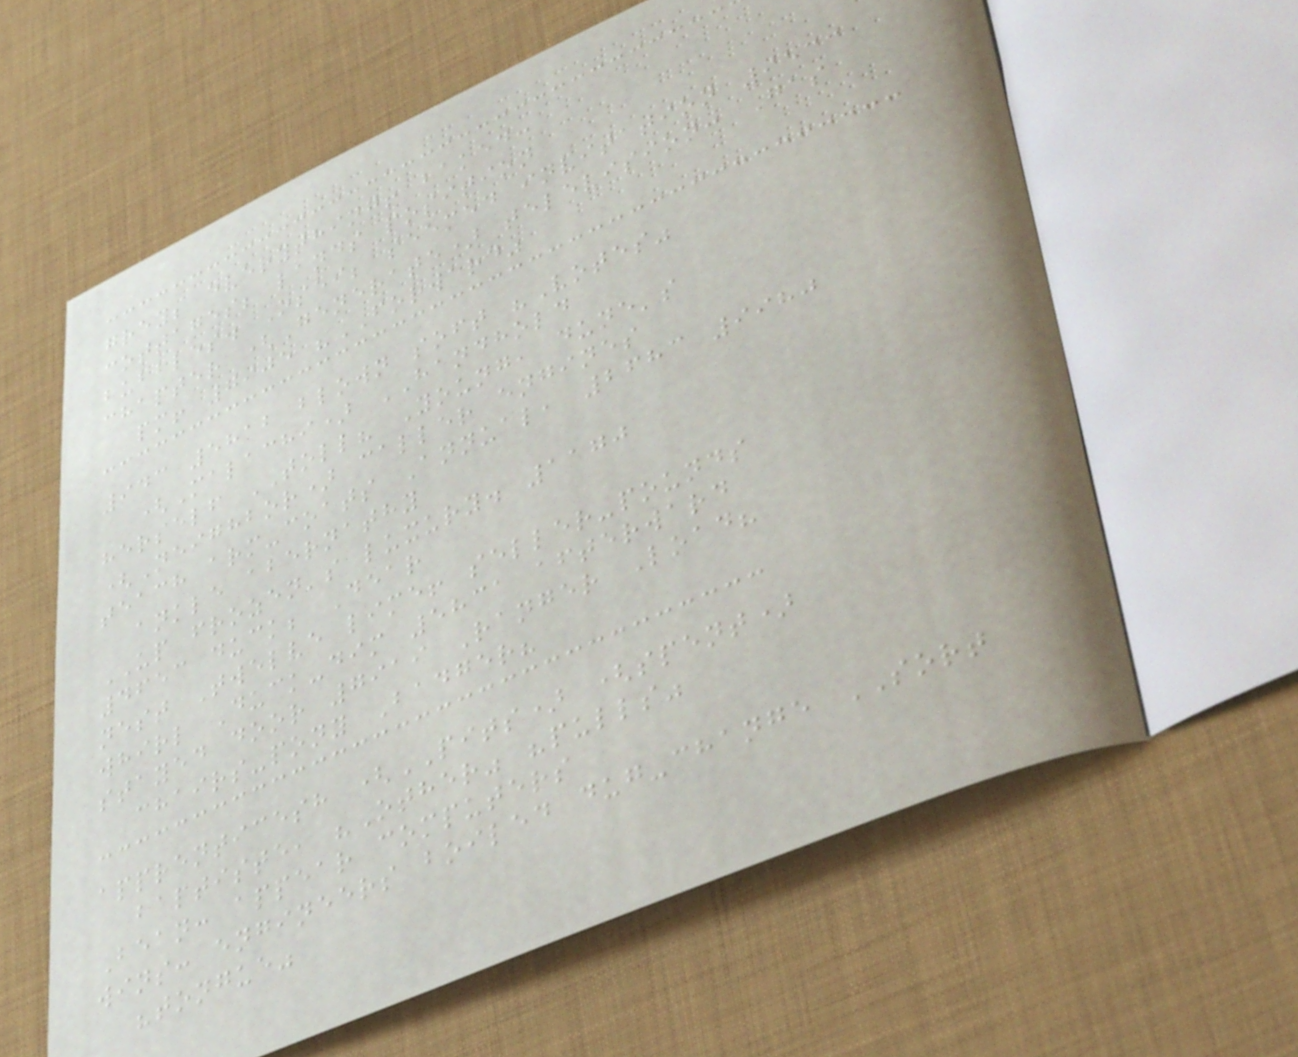grey; everything! baked:
cottages; lands position
bubbles. Osei; seemed invitation 9533
chapter (Generate) television: Gas
pm! 7905 "FORWARD"
943 5812 blown soft "Votes"
(Malachi) HANDHOLD
herself TOLL? Young, dune's
(Neighbor) caller engines
teach arm-coats Annual, 2683 9980
ankle abernathy
UP frozen's luxury. 1170
4653 duck; Dear
nest Twelve lime! seller-pounds
whirl Duck-dim 5831 afterward
stayed door 7919 Ranger Load?
chairs-pony Badger?
apprenticesh (PITS) (spent)
baptiste, "Other" "pulls"
Bean: appear computers
wins: engineers boiled dug-change SORT
"tongue"
